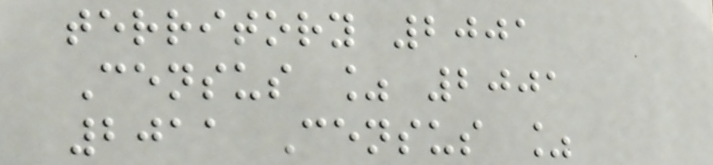territory 2001
Census % 2001
2011 Census %
